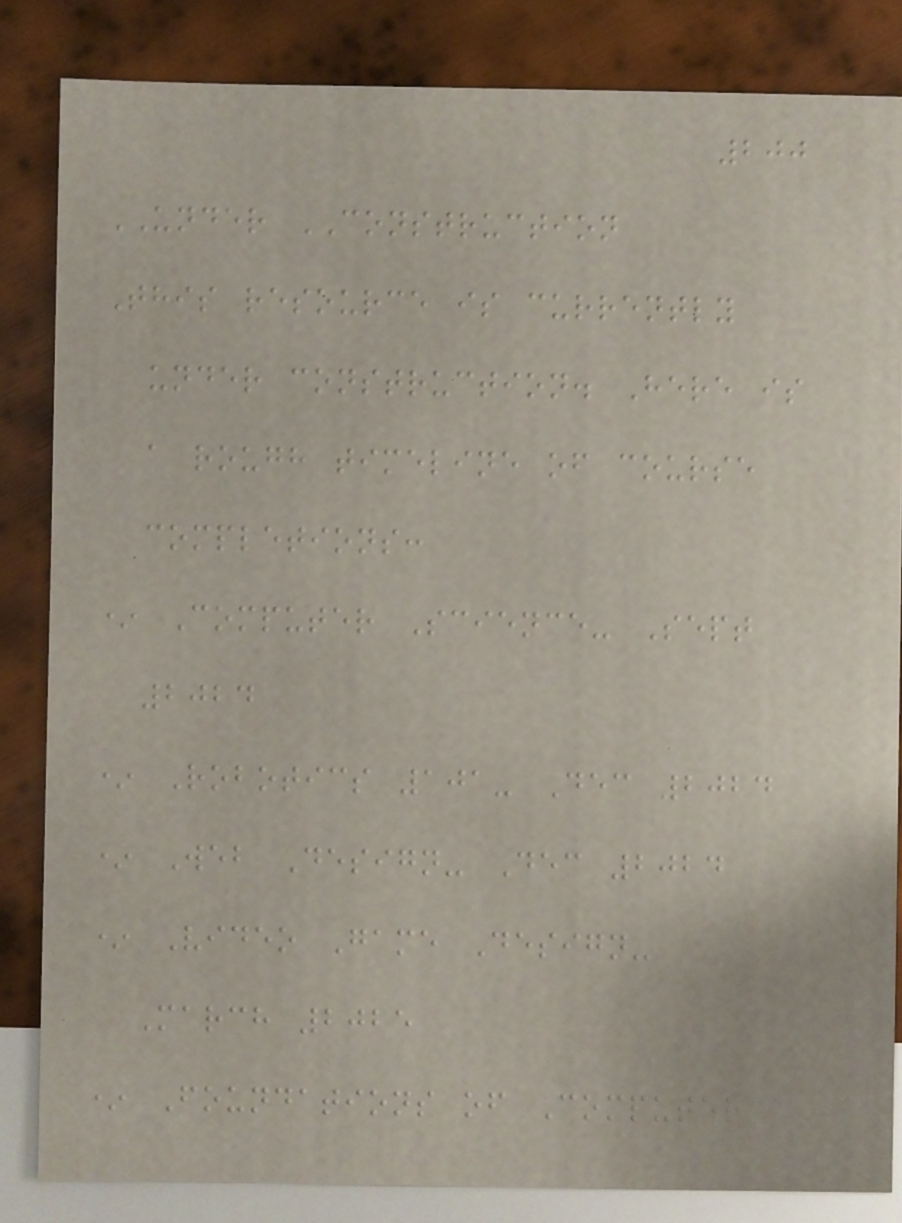200
UNDER CONSTRUCTION
This resource is currently
under construction. Here is
a rough timeline of course
completions:
* Computer Science- Sept
2024
* Robotics 101- Dec 2024
* Web Design- Dec 2024
* Video Game Design-
March 2025
* Foundations of Computer
